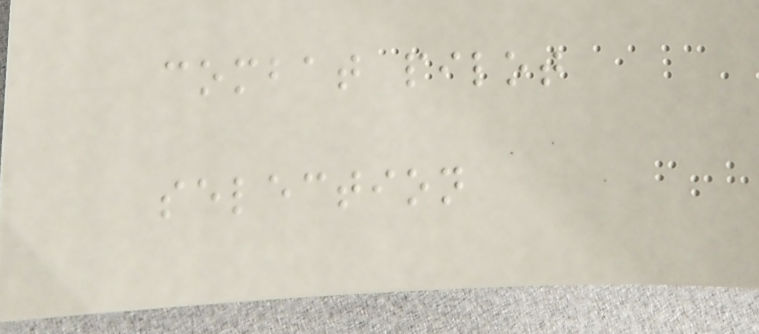combat pilot
selection
